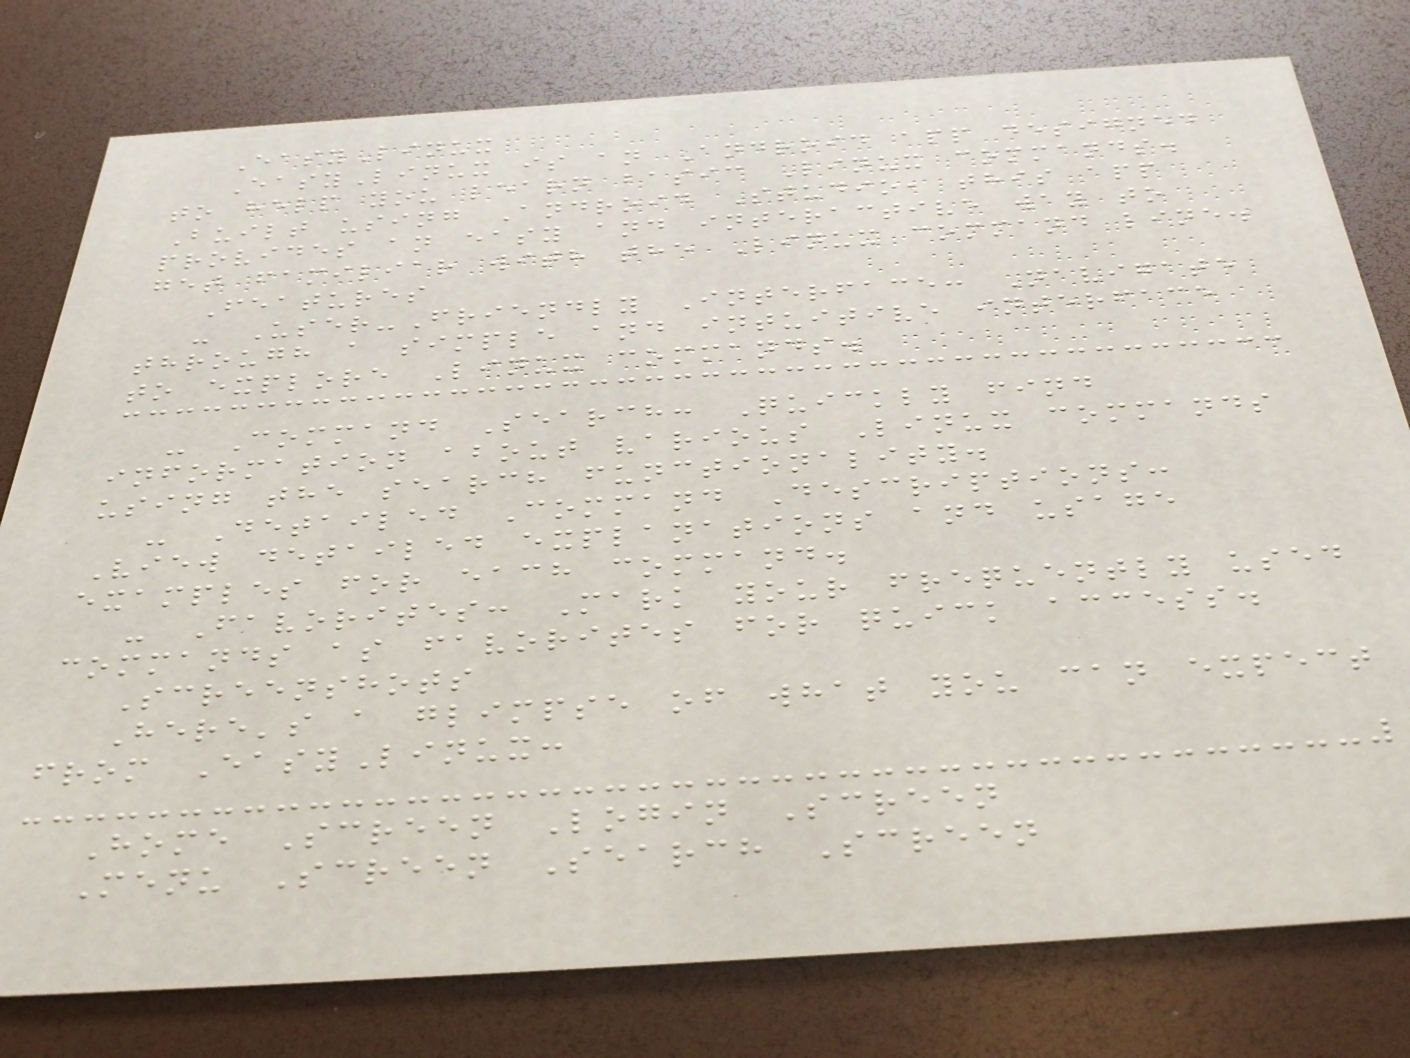EasyLinux
EasyLinux is an Android app designed
to help you learn basic Linux commands.
Built using Android Studio, this app
provides an easy and interactive way to
get familiar with the Linux command line.
Features
- User-Friendly Interface: Navigate
through a simple and intuitive interface
to explore Linux commands.
- Command Search: Quickly find
information about various Linux commands
using the search functionality.
- Detailed Command Descriptions:
View detailed explanations and usage
examples for each command.
- Favorites: Mark your frequently used
commands as favorites for quick access.
Screenshots
Here's a glimpse of what you can expect
from EasyLinux:
Home Screen Login Screen
Menu Screen Search Screen
